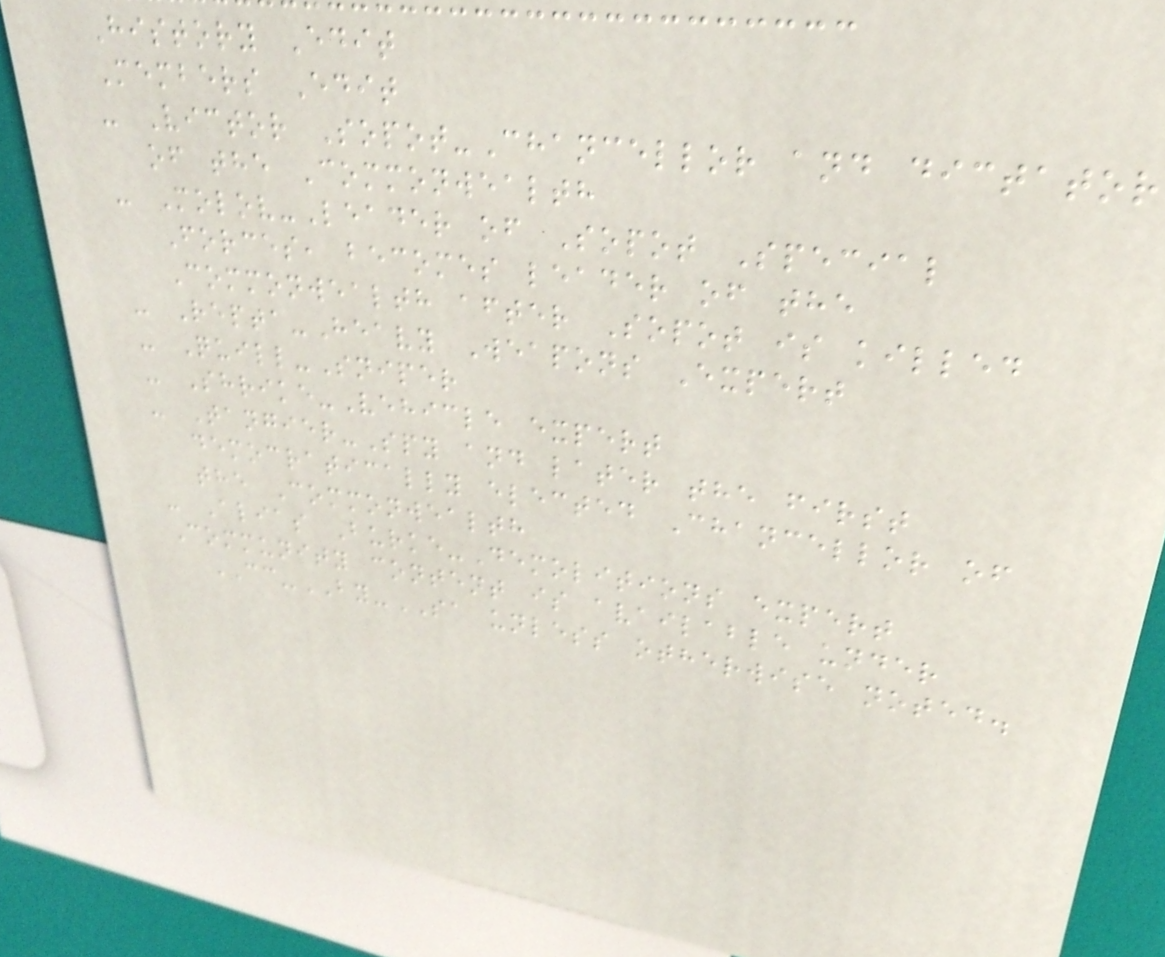History Edit
Members Edit
- Victor Sopot-Chancellor and dictator
of the Commonwealth
- Molov-Leader of Sopot Special
Forces, becomes leader of the
Commonwealth after Sopot is killed
- Repta-Heavy Weapons Expert
- Quill-Sniper
- Shrike-Vehicle expert
- Tangier-Spy and later the first
democratically elected Chancellor of
the Commonwealth
- Alias Burke-Demolitions expert
Community content is available under
CC-BY-SA unless otherwise noted.
